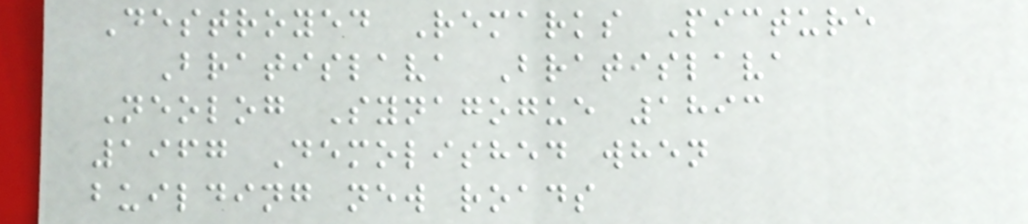Destroyed Remarks Picture
Bratislava Bratislava
Neolog Synagogue 1893
1967 Demolished when
building new roads
